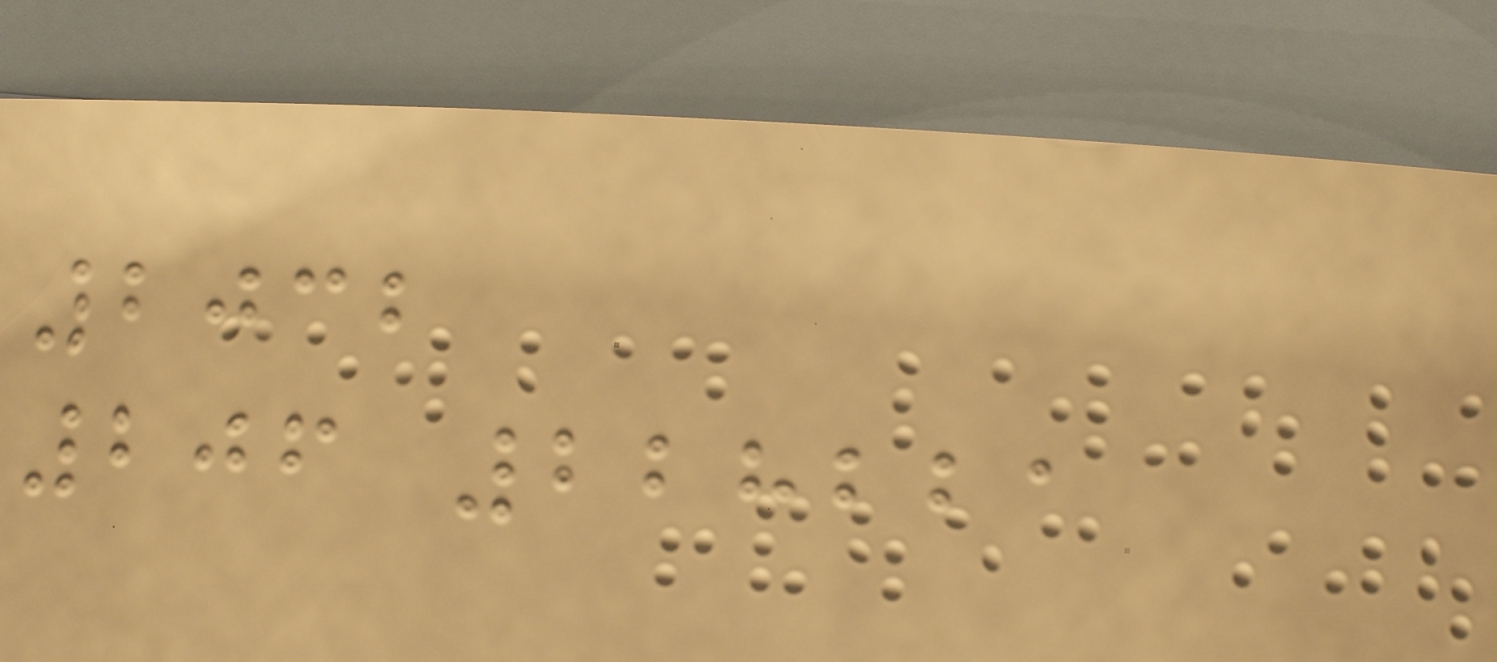2032
206 228221
